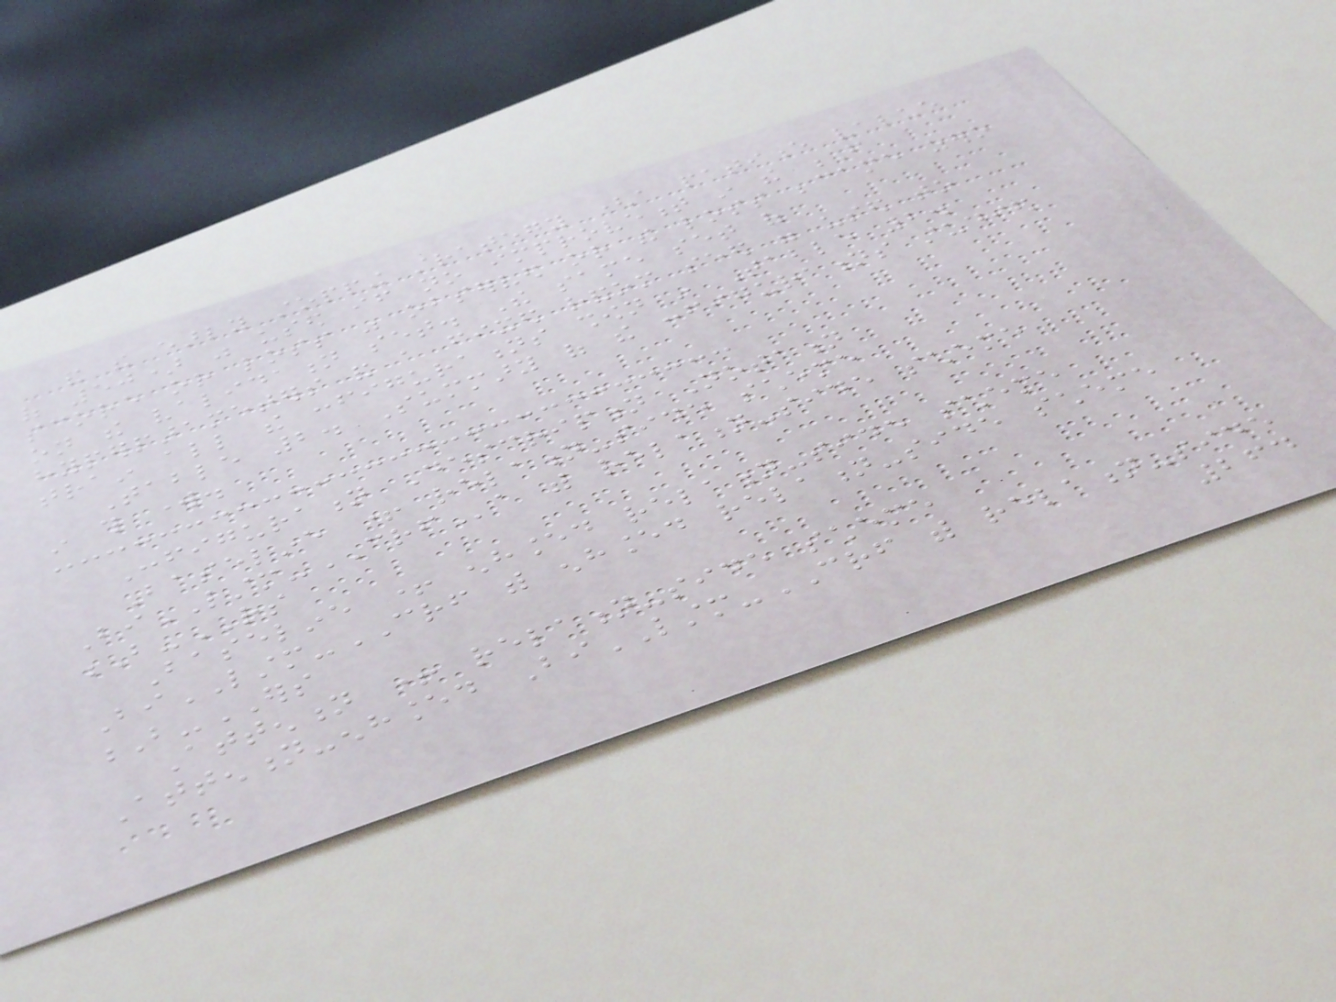and the early stopping strategy (a patience value
of 50) was used if no improvement in the F
score or loss was observed or the loss became zero
on the validation set. The same set of
hyperparameters and a fixed random seed were used to
train all the configurations shown in Table 2.
Table 2. Summary of the configurations studied
in this work.
Configuration Description Notation
Baseline + relation-side scheme
BiLSTM-CRFa with relation-side scheme
B-RS
Baseline + enhanced relation-side scheme
BiLSTM-CRF with enhanced relation-side scheme
B-ERS
Attention + relation-side scheme
Attention-enhanced BiLSTM-CRF with relation-side
264
